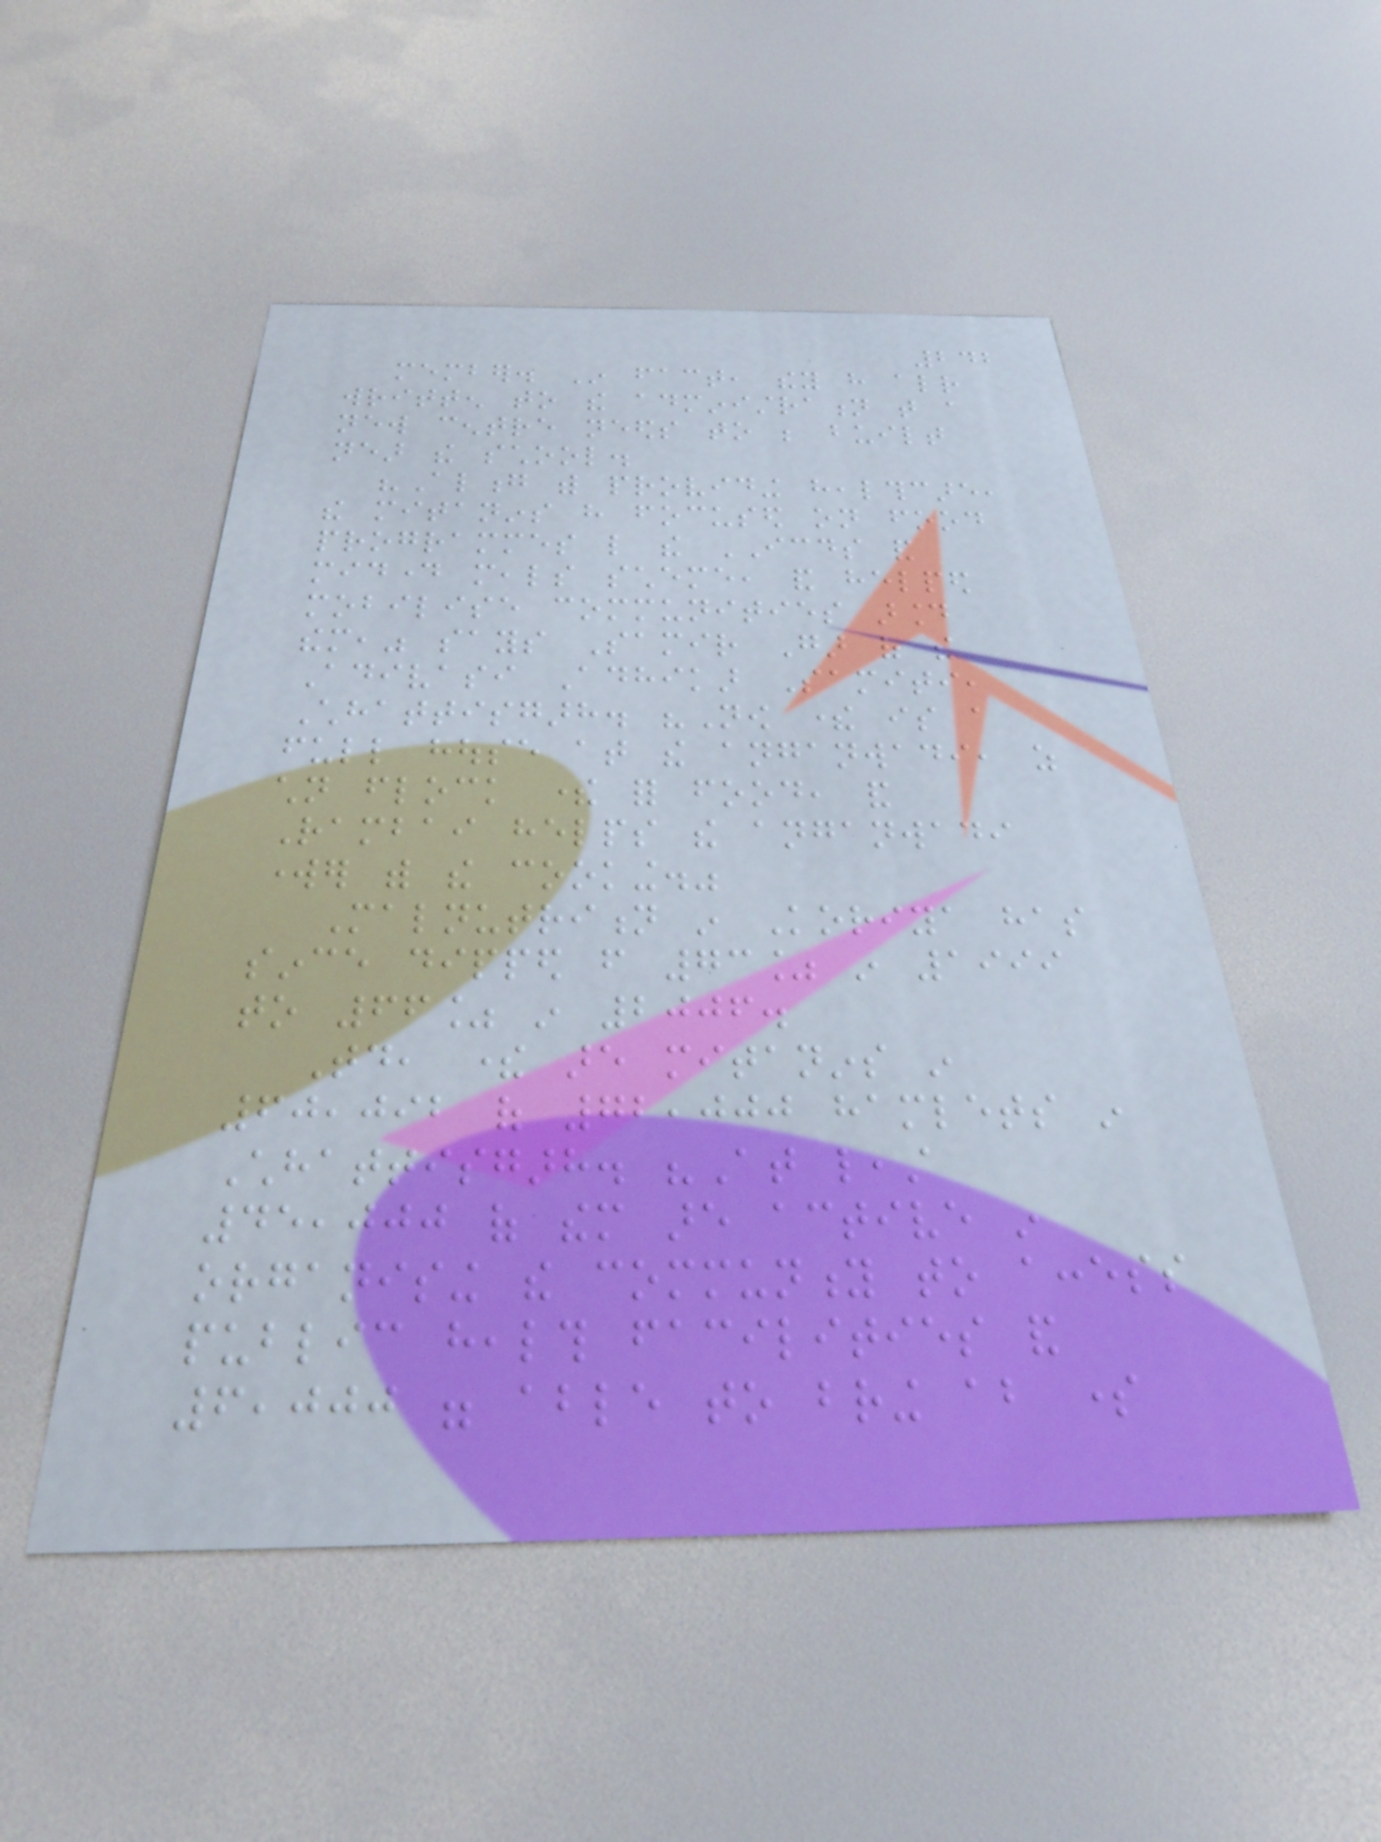242
member. In fact, they have already
written to the administration that a
new centre needs to be built
near the school.
"Along with providing healthcare,
the mitanins have focused on food
programmes like the ICDS and
midday meals scheme, and helped
mobilise communities around
them," says Samir Gar of the
Adivasi Adhikar Samiti,
Chhattisgarh. "Now there is a
full house at the anganwadi, as
children flock there for food, and
Rambai helps the anganwadi
worker with the cooking."
Malnutrition in Koriya has
since dipped from 73% in 1999
to 66% in 2006.
Today, there are mitanins in
60,092 of 72,000 hamlets in
Chhattisgarh. "At least
45,000 of them are active in
organising the community to access
public health facilities and
6,000 were able to bring about some
